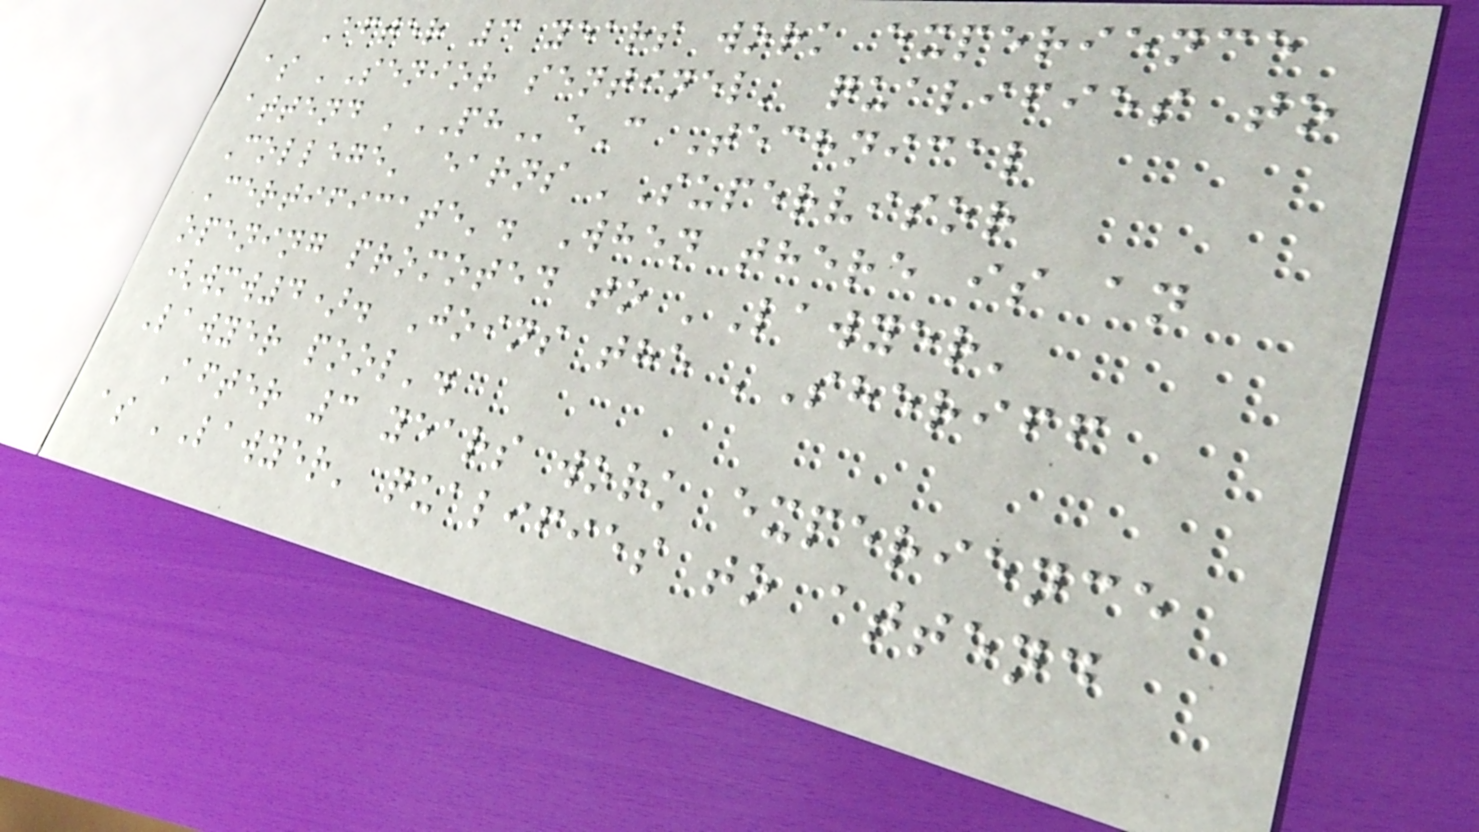After 3 years work experience
as 'Senior sentinel' qualifies to
attend 'PHeC Technical
College' earns 'Supervisor
Certificate'. When there is an
opening promoted to 'Lawyer'
(wmw4). Joins the 'Sheriff
Lawyer pool'.
After 3 years work experience
as 'Lawyer' qualifies to attend
